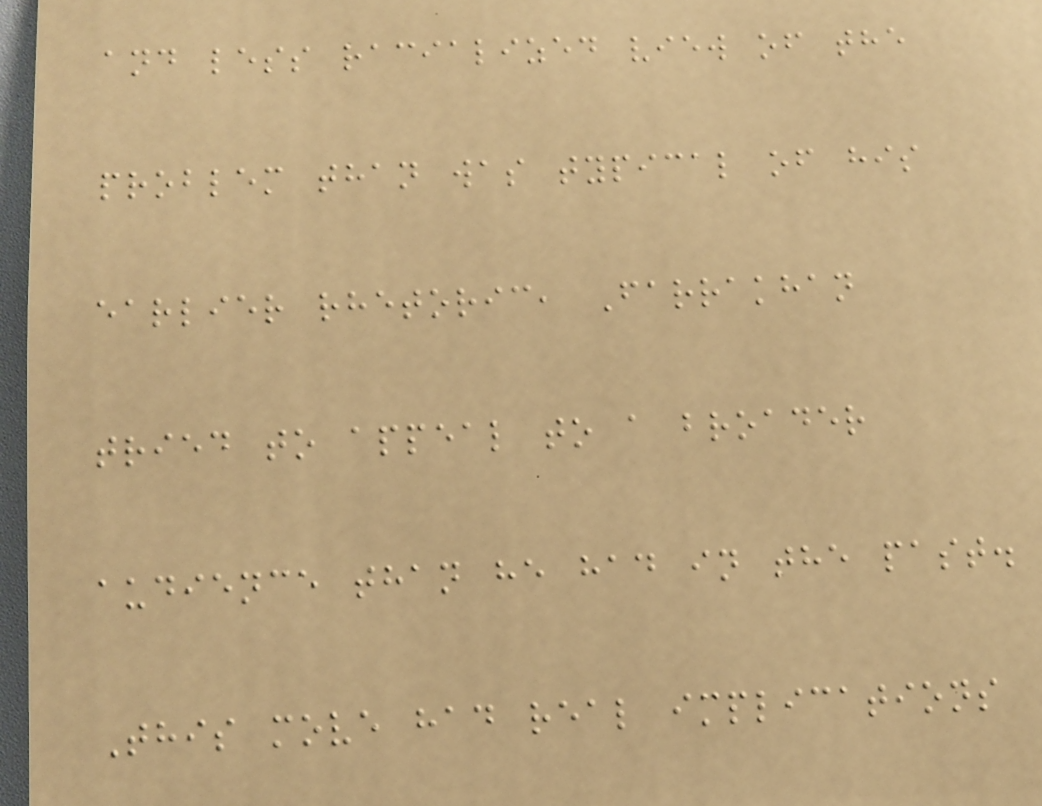and less racialized view of the
problem than was typical of his
earlier rhetoric, Farrakhan
tried to appeal to a broader
audience than he had in the past.
This move had real implications
